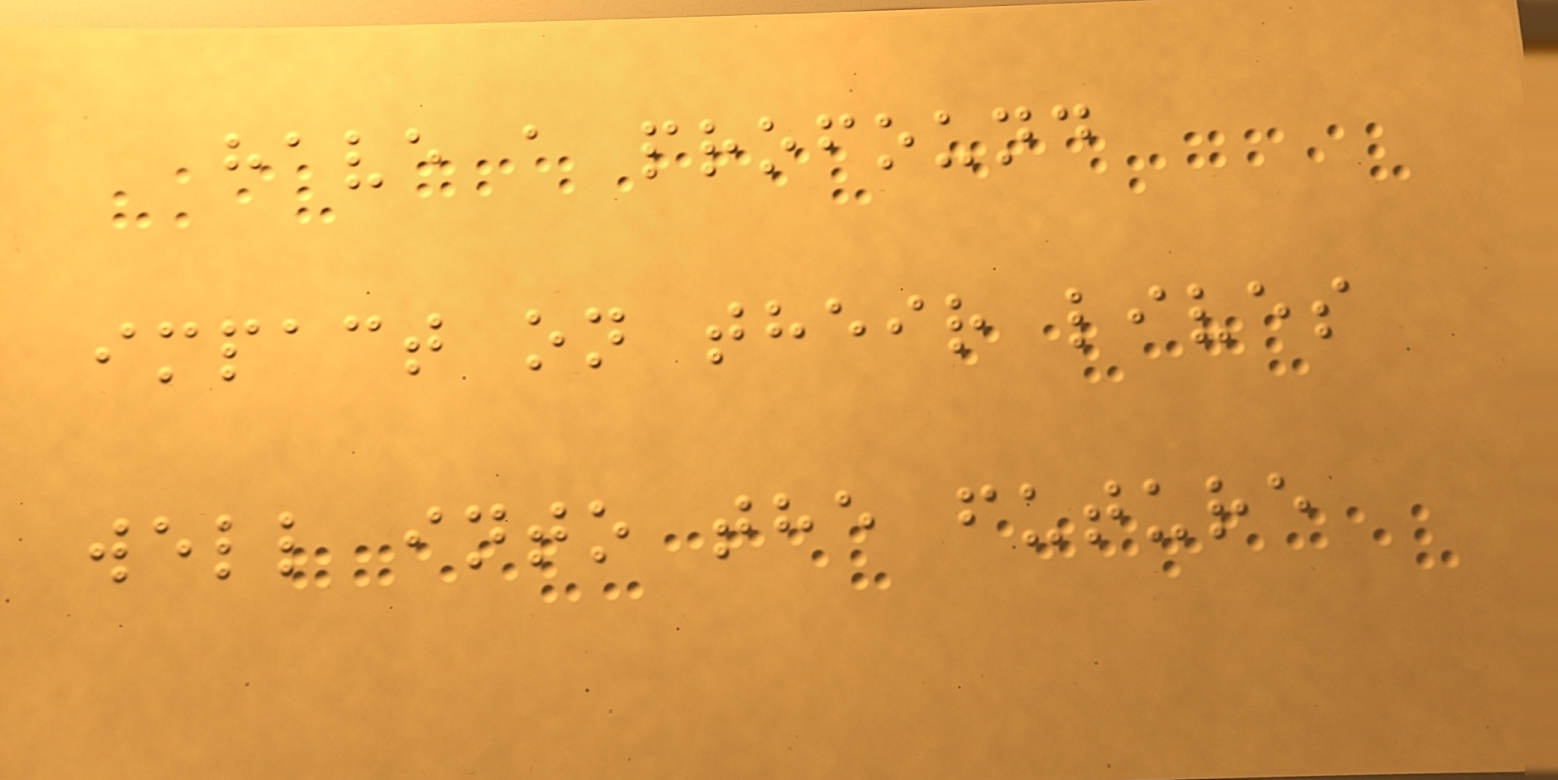have a profound
impact on their lives
well into the future
